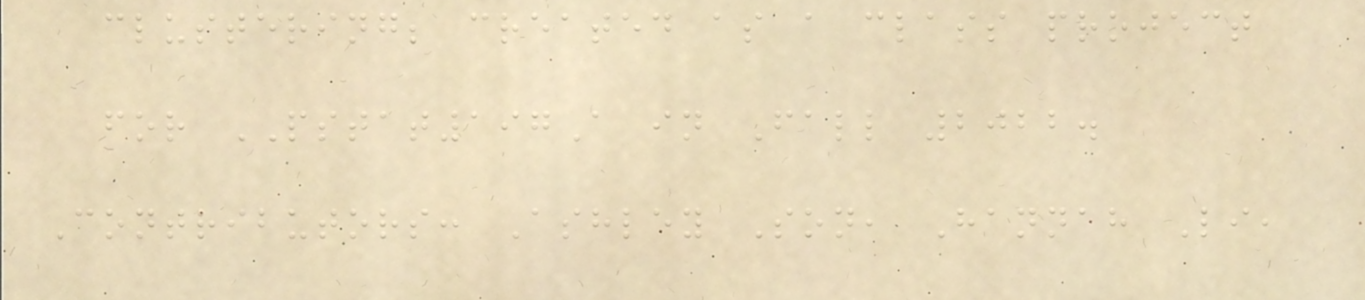clustering; created as a class project
for PSTAT197A in Fall 2022.
Contributors: Ashley Son, Hannah Li,
